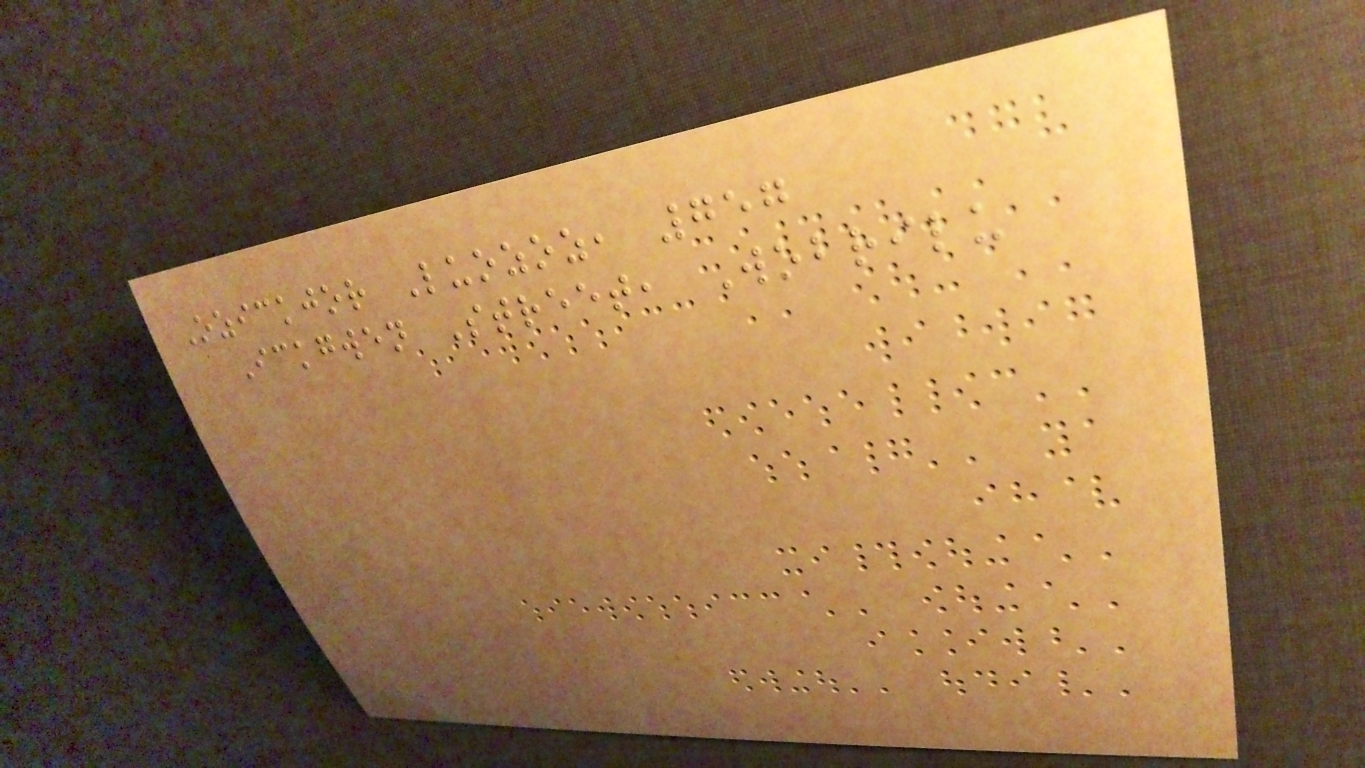Ozickjor Luozoz, 757
Ickgwen Street, Wobrilu
